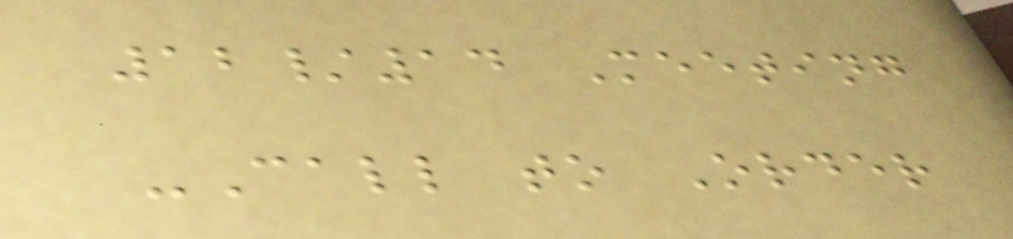12/14 Meeting
-Call to Order
